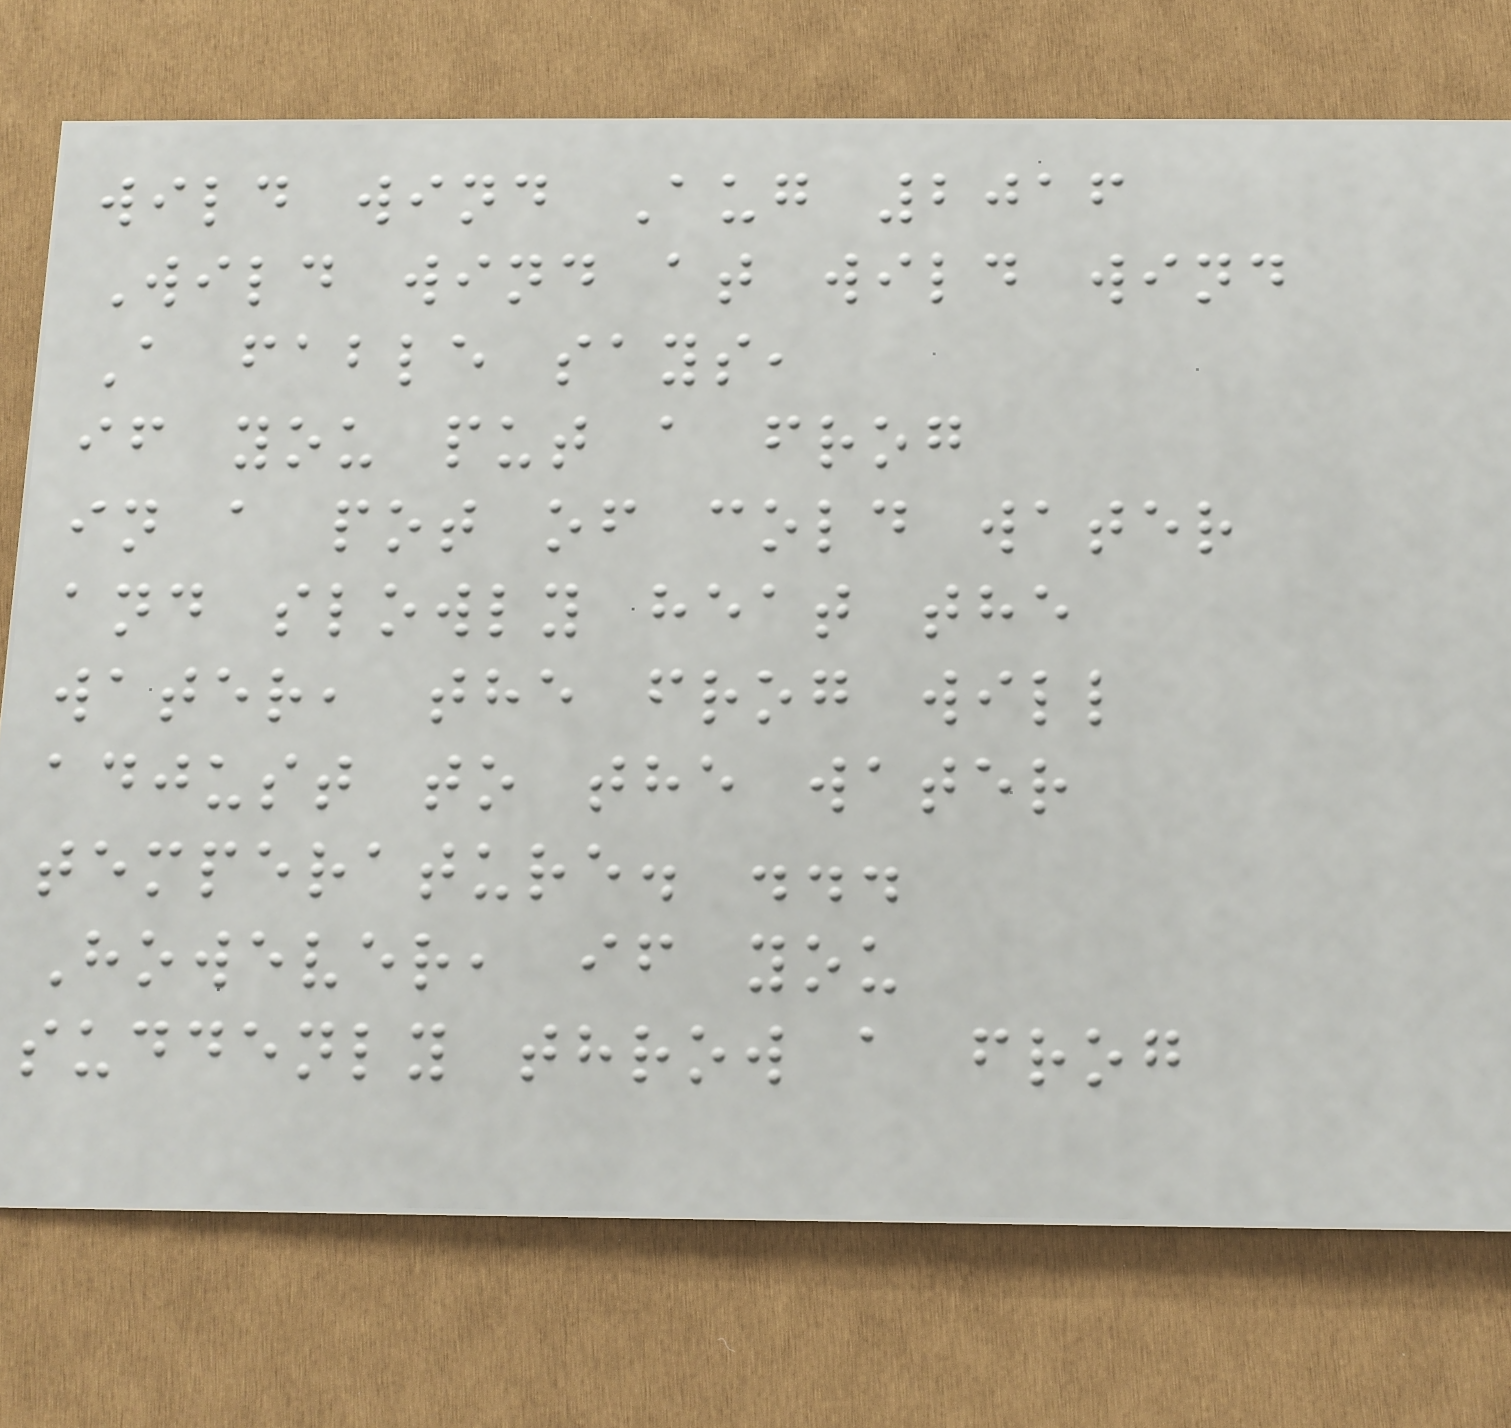wild wind Aug 2016
Wild wind at wild wind
A fable says,
if you put a frog
in a pot of cold water
and slowly heat the
water, the frog will
adjust to the water
temperature. ...
However, if you
suddenly throw a frog
